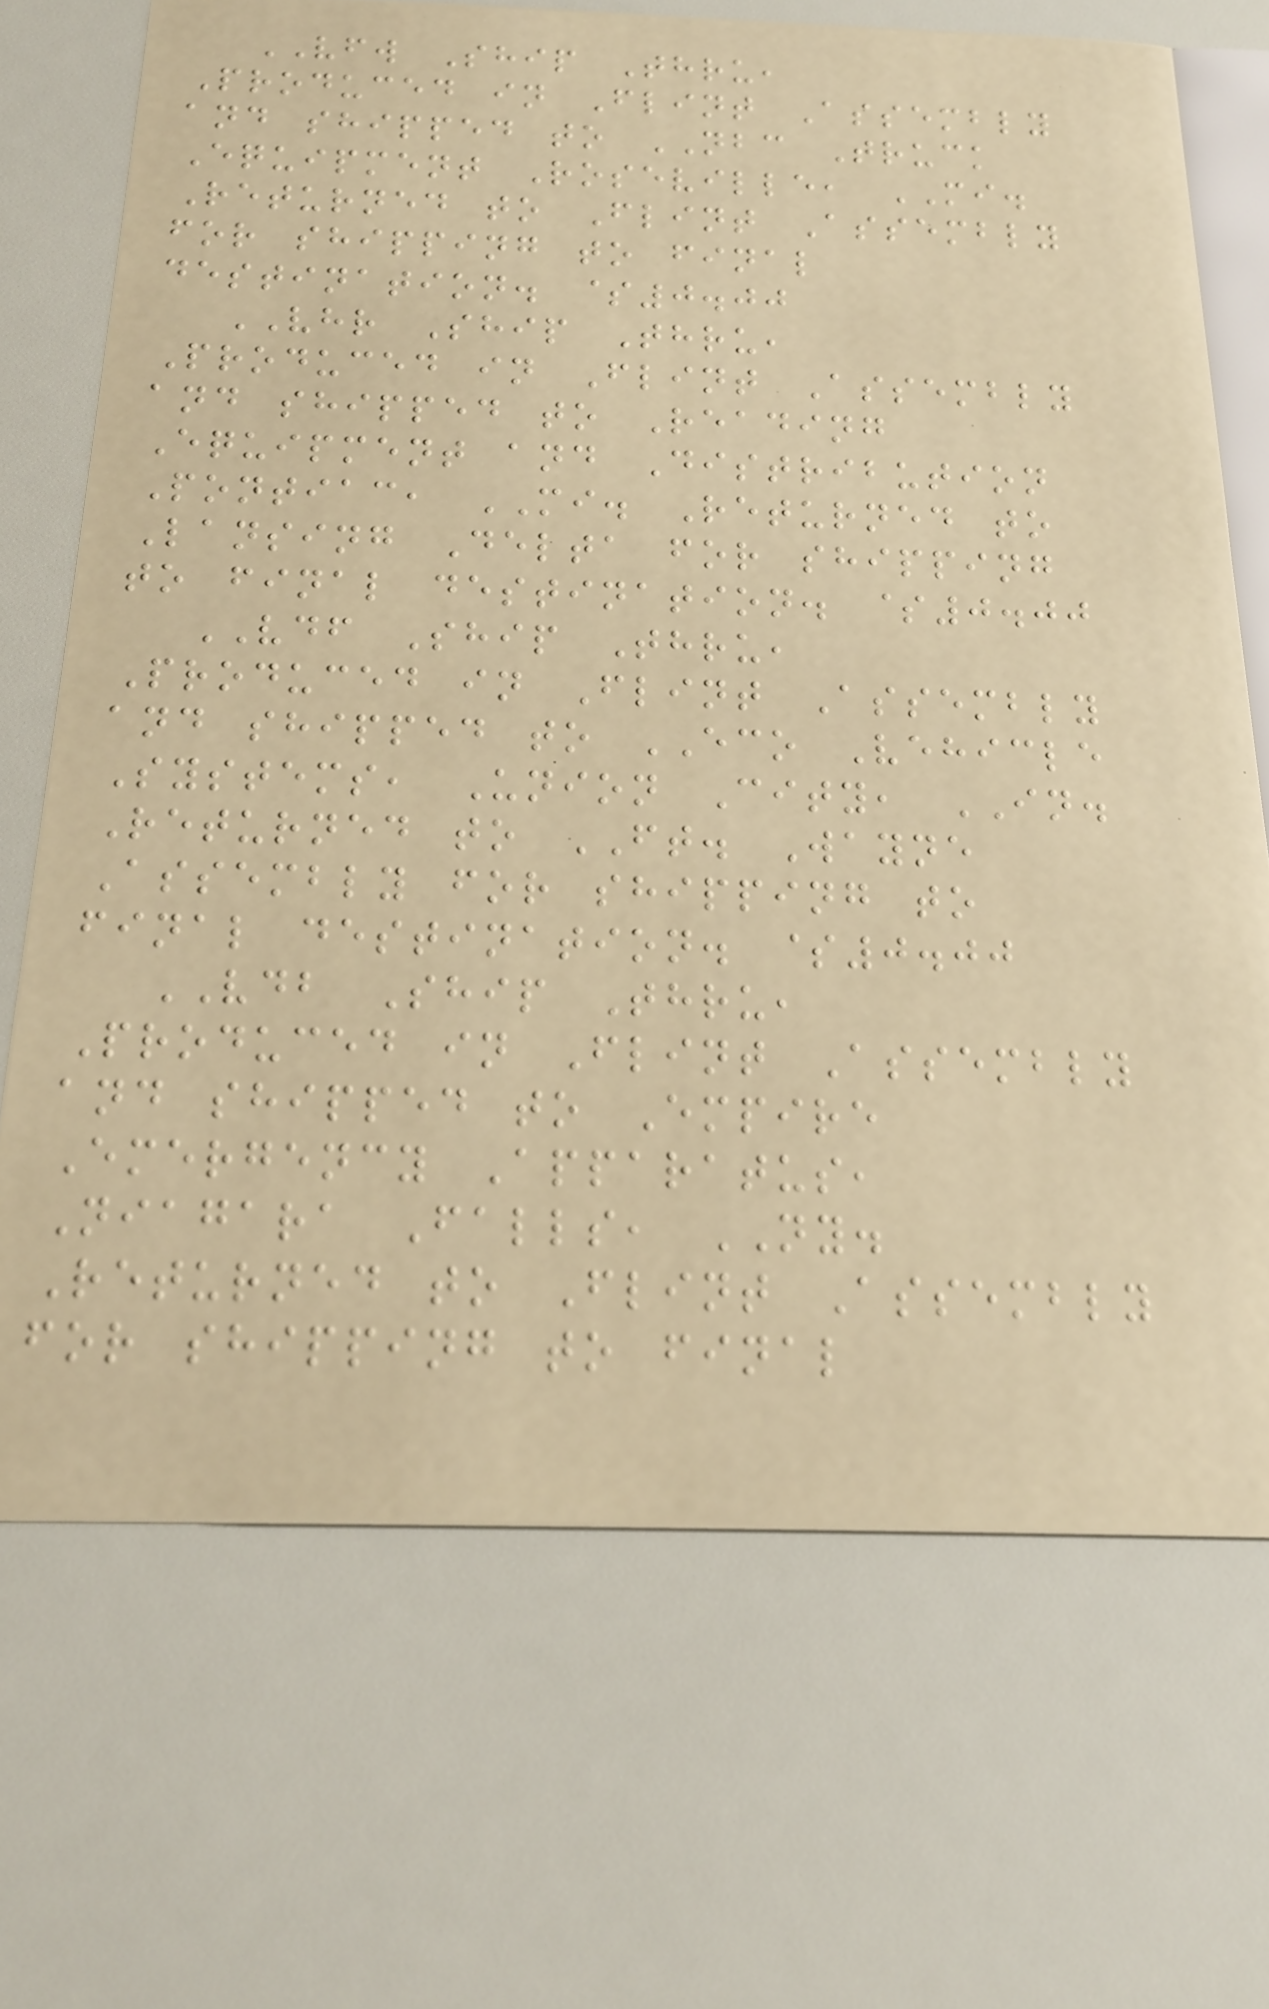VFW Ship Thru,
Produced in Flint Assembly
and shipped to NBC Truck
Equipment Roseville, MI.
Returned to Flint Assembly
for shipping to final
destination. $0.00
VHR Ship Thru,
Produced in Flint Assembly
and shipped to Reading
Equipment and Distribution
Pontiac, MI. Returned to
Lansing Delta for shipping
to final destination. $0.00
VDF Ship Thru,
Produced in Flint Assembly
and shipped to ECO Vehicle
Systems, Union City, IN.
Returned to FT. Wayne
Assembly for shipping to
final destination. $0.00
VDB Ship Thru,
Produced in Flint Assembly
and shipped to Empire
Emergency Apparatus,
Niagara Falls, NY.
Returned to Flint Assembly
for shipping to final
